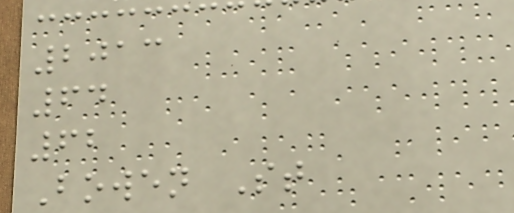2013
64
62
Bowen St
